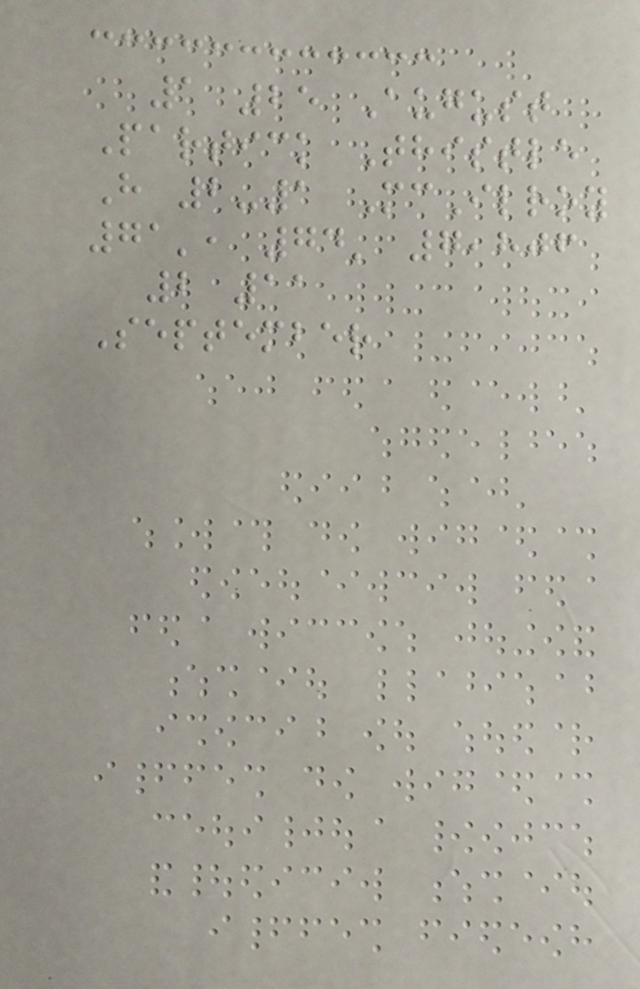1 25 August
Partick Thistle
H 2-1 McIlroy
71', 74' 7,806
2 11
September
